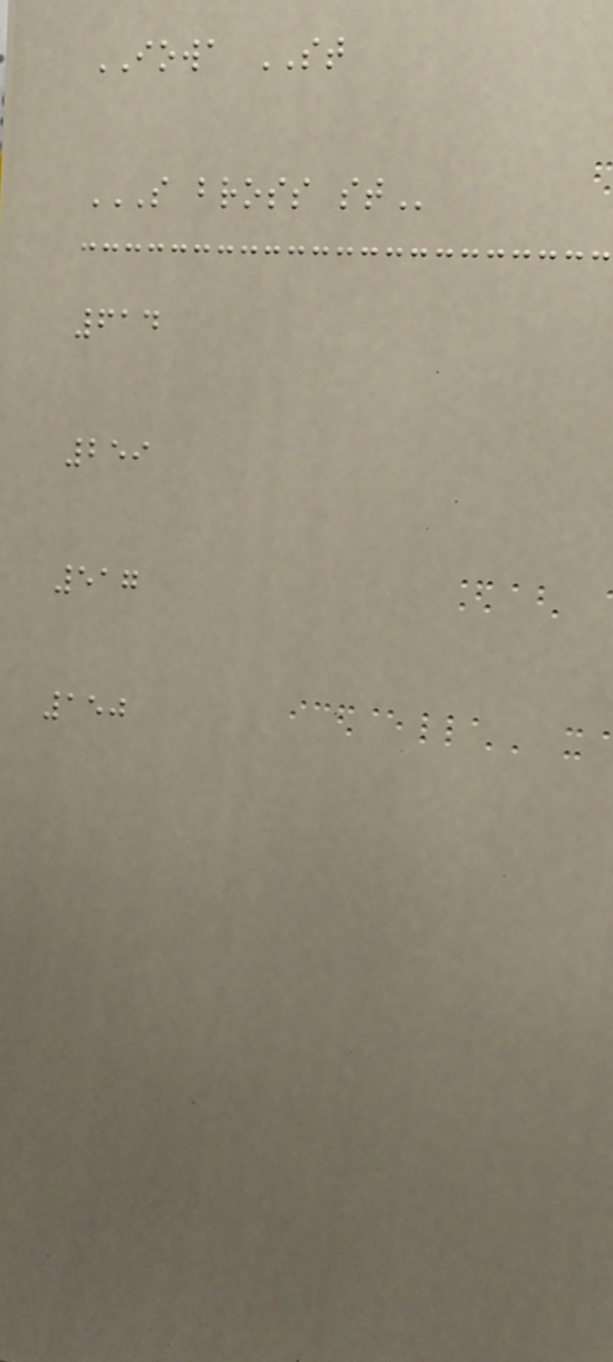IOWA ST
S BROSS ST
614
259
517
150
